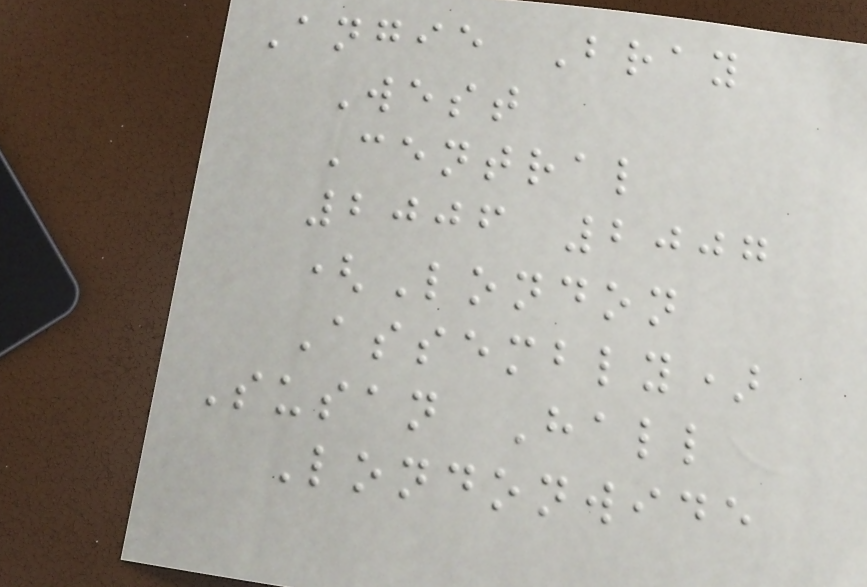Angie Bray
West
Central
2006 2007
(London
Assembly)
Susan Hall
Londonwide
